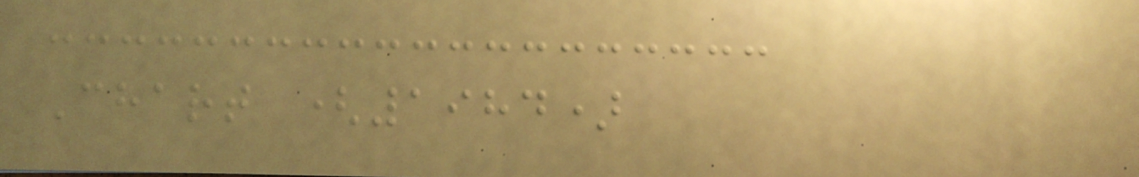Chart (1984)
